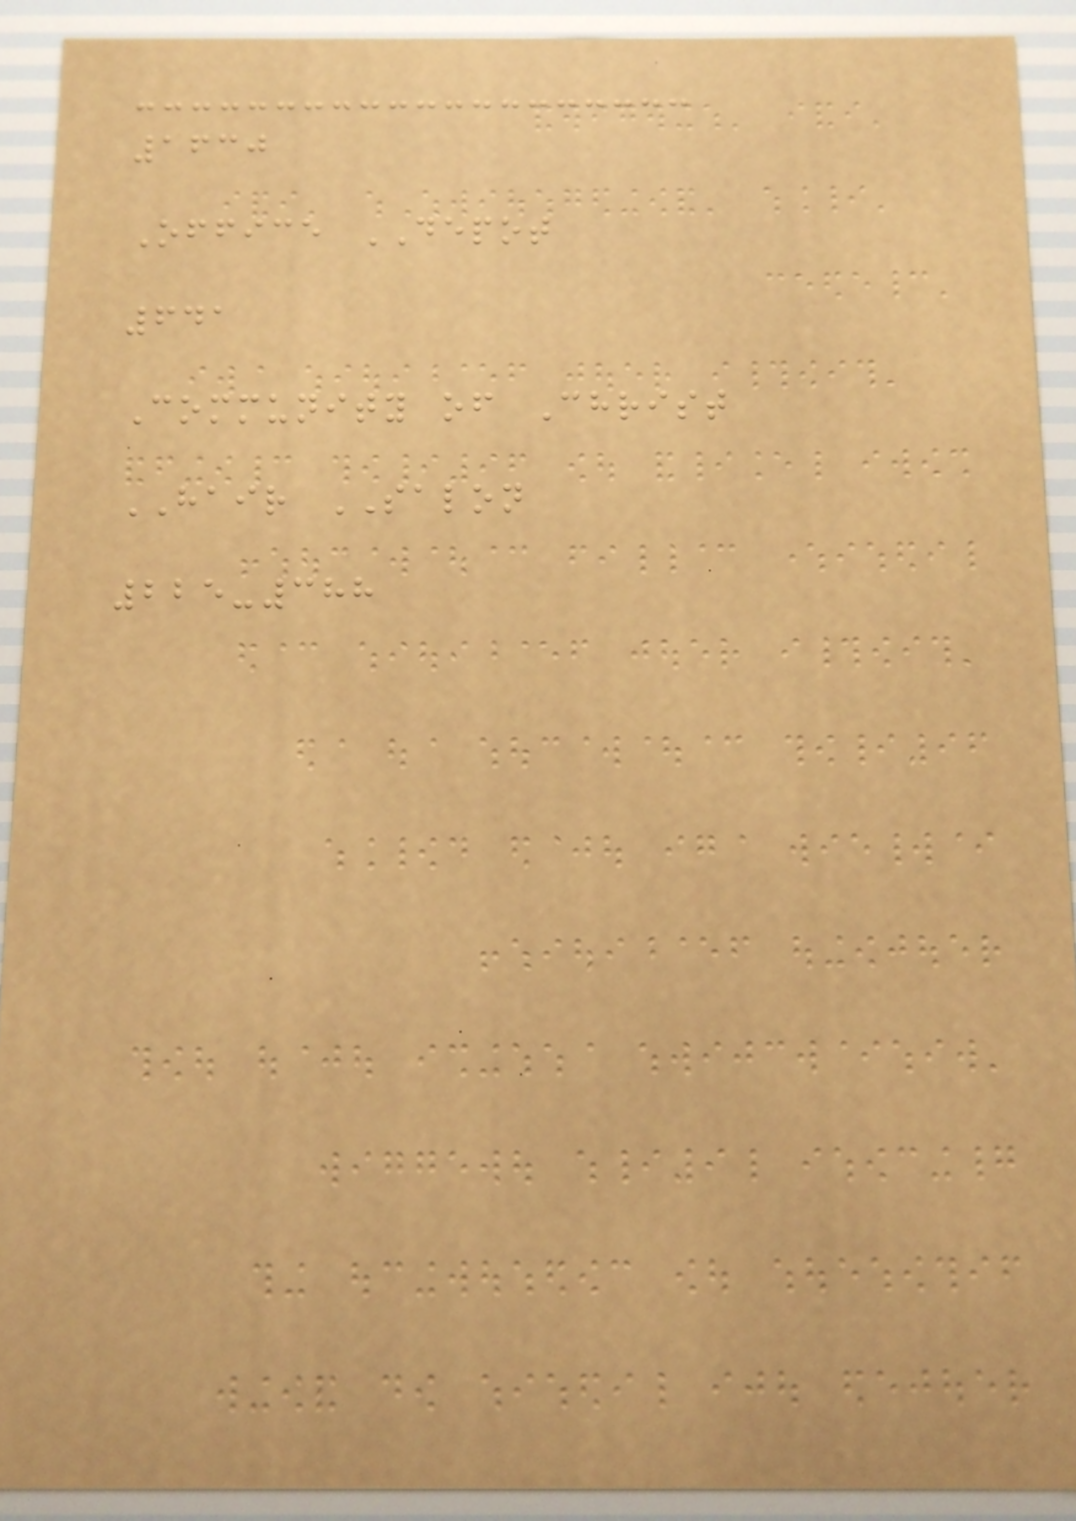1630
Office DEPOT
641
Community of Christ
HAIR SALON
225-388
